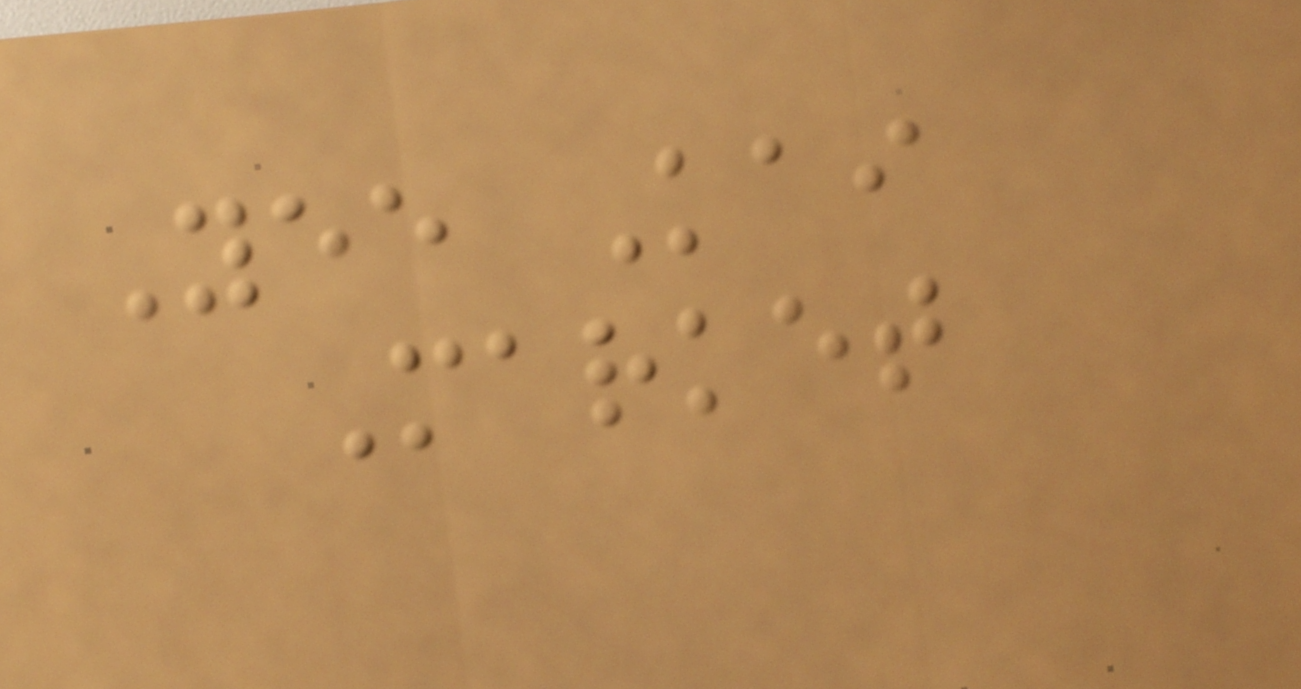Yee Kai
Market
